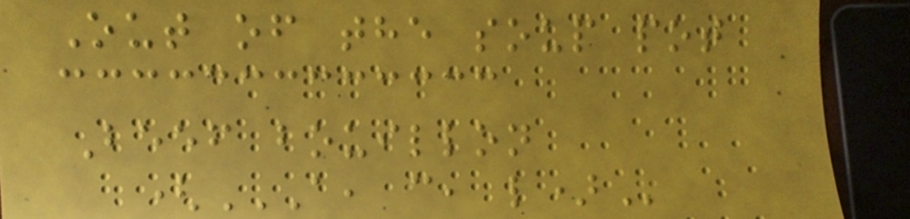Out of the soup pot
Beef bouillon
(A, C, L)
